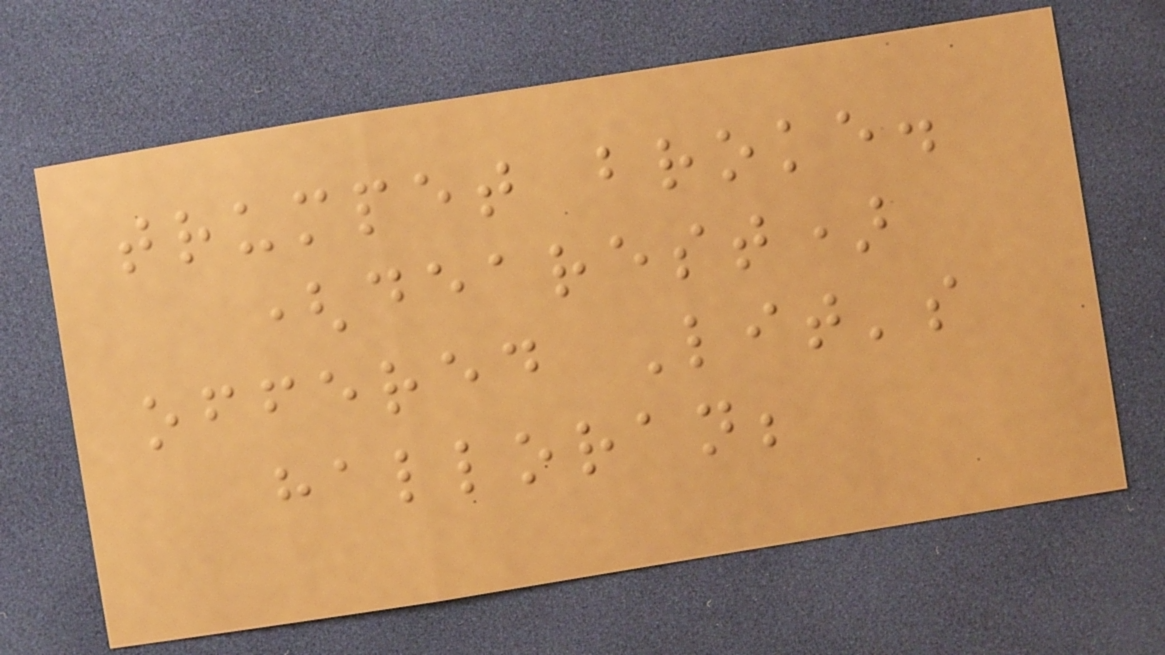trumpet broke.
(dearest)
offered Lit's
halloran;
